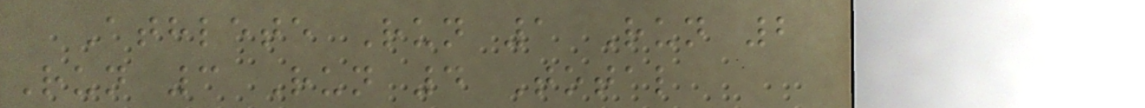Athlete Run 1 Run 2
Run 3 Run 4 Total
